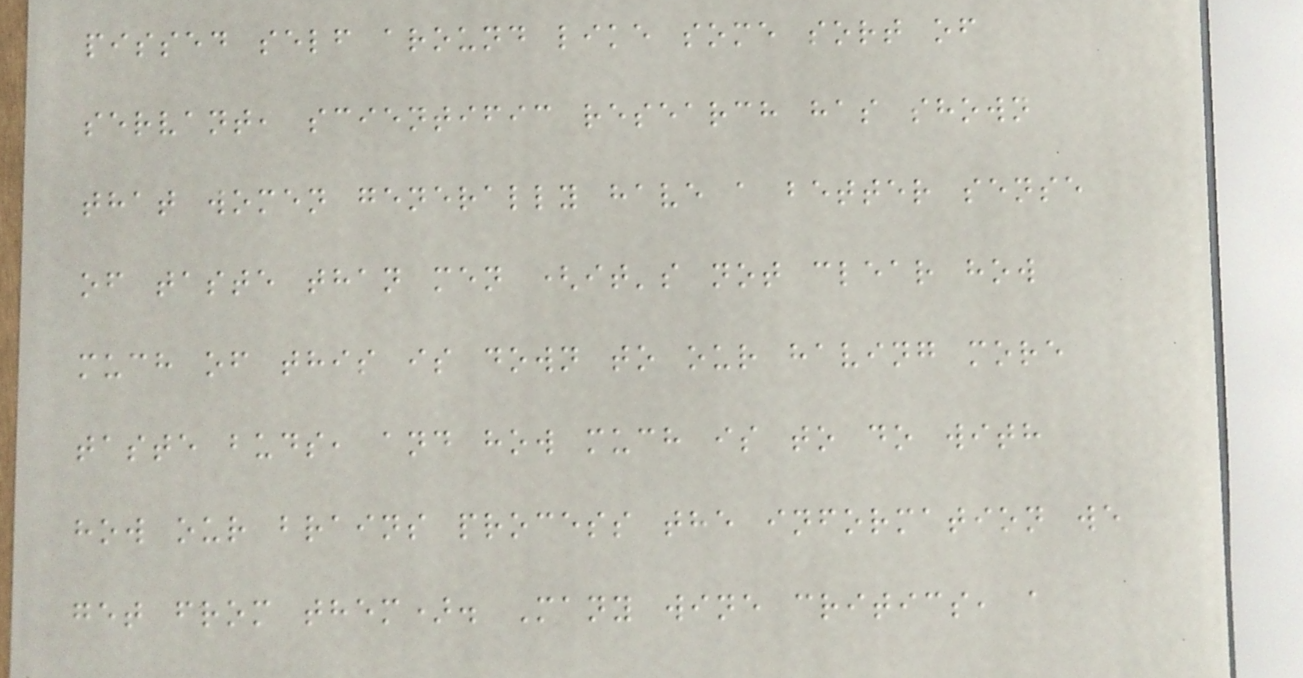pissed self around like some sort of
servant, scientific research has shown
that women generally have a better sense
of taste than men (it's not clear how
much of this is down to our having more
taste buds, and how much is to do with
how our brains process the information we
get from them). Many wine critics, a
